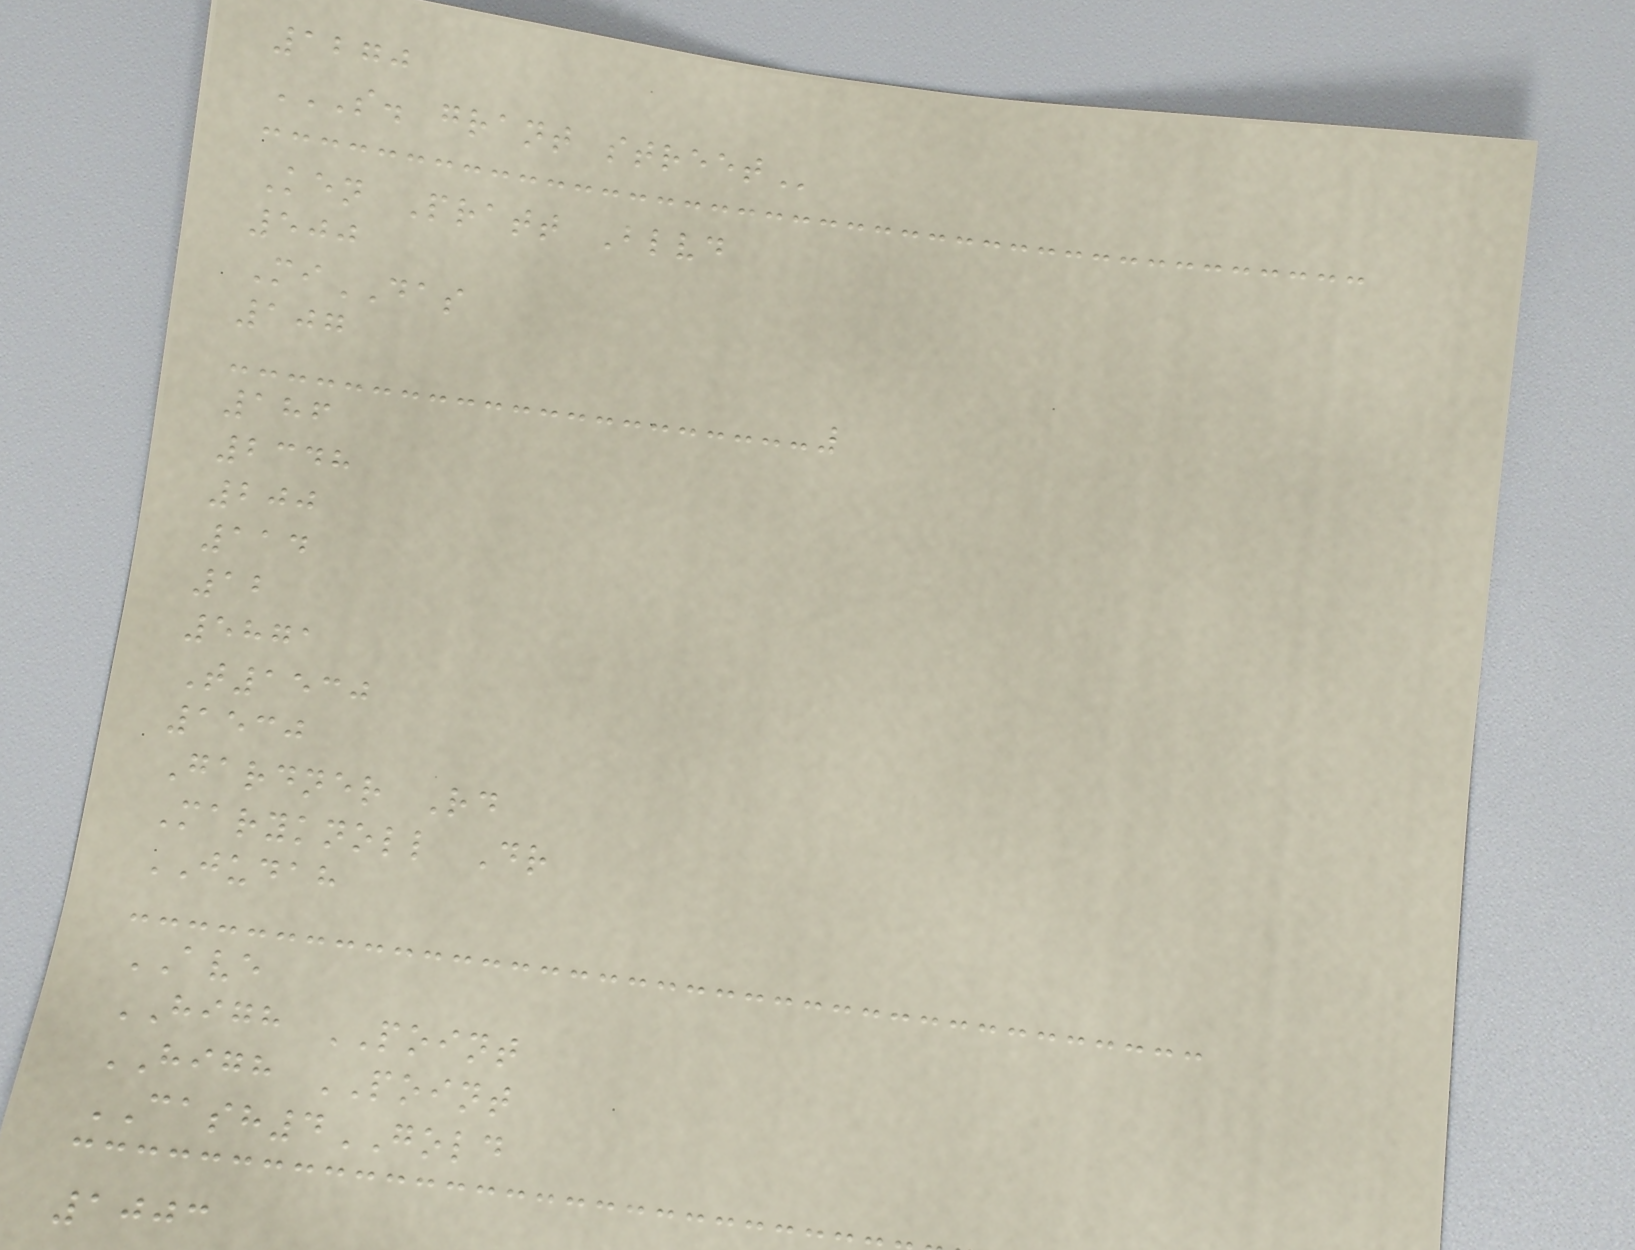1270
S. GRANT STREET
Ken Pratt Blvd
500
MiDAS
107
186
2348
200
114
12
5871
T1530
1530
Gardner Rd
Maryknoll Dr
JUDAH
AVE
HIGH POINT
HIGH POINT
CASH4GOLD
1003
